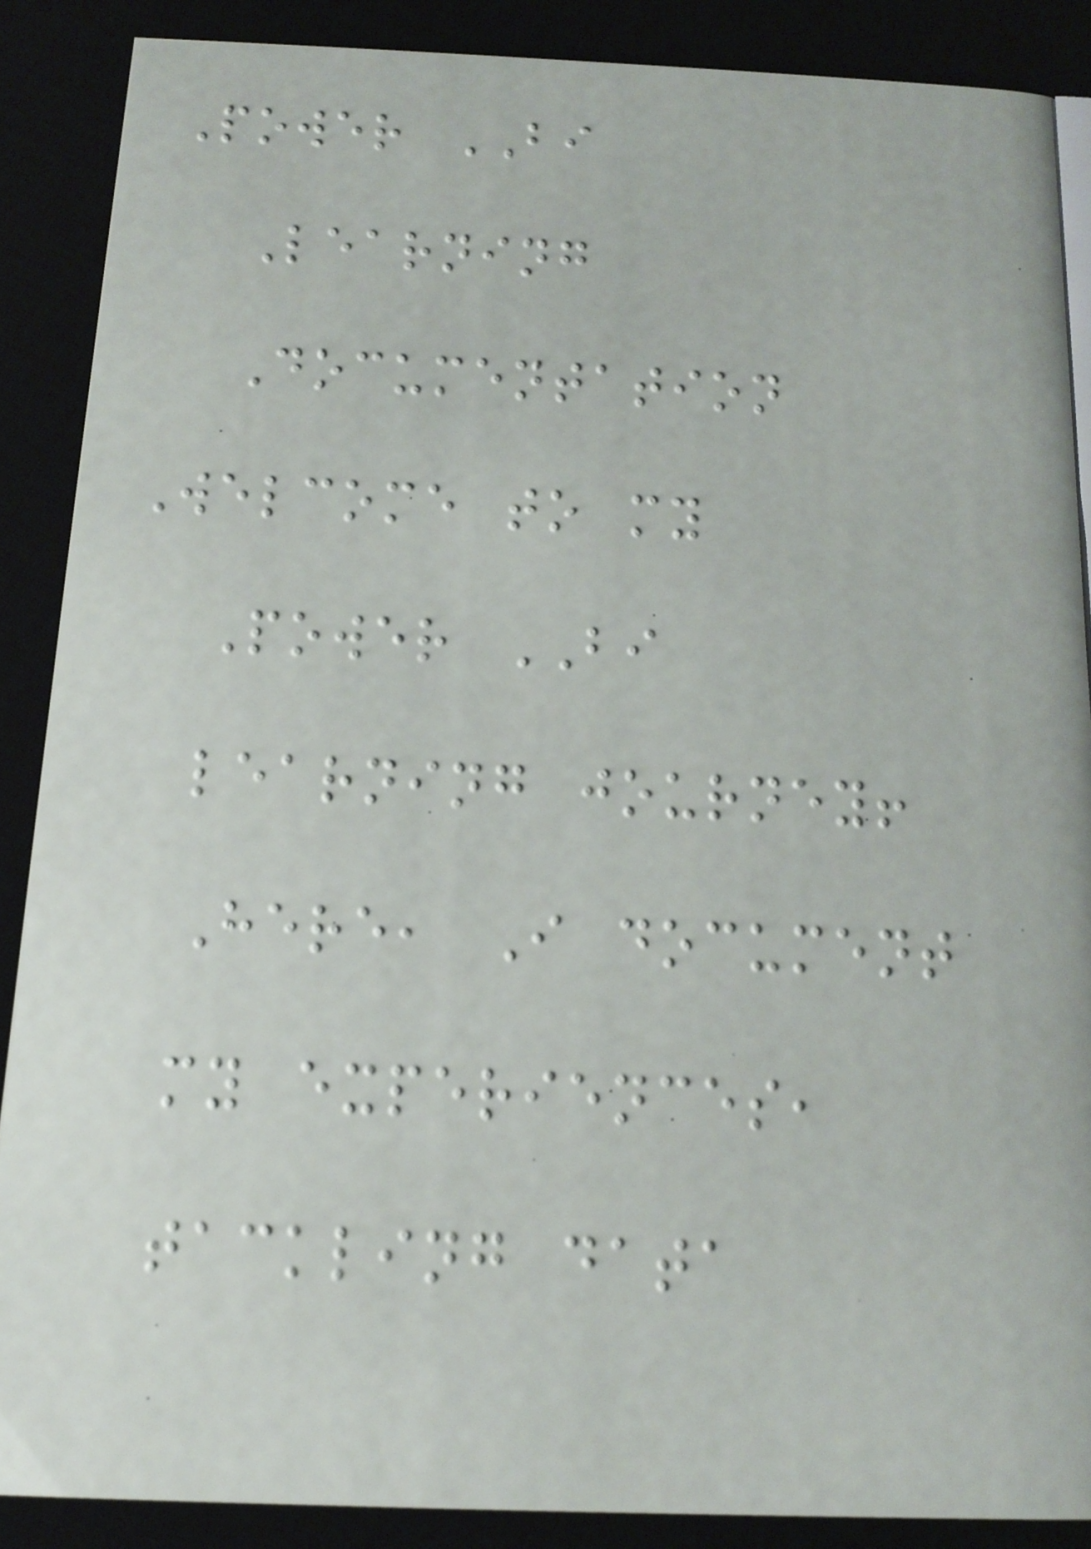Power BI
Learning
Documentation
Welcome to my
Power BI
learning journey!
Here, I document
my experiences,
tackling data
